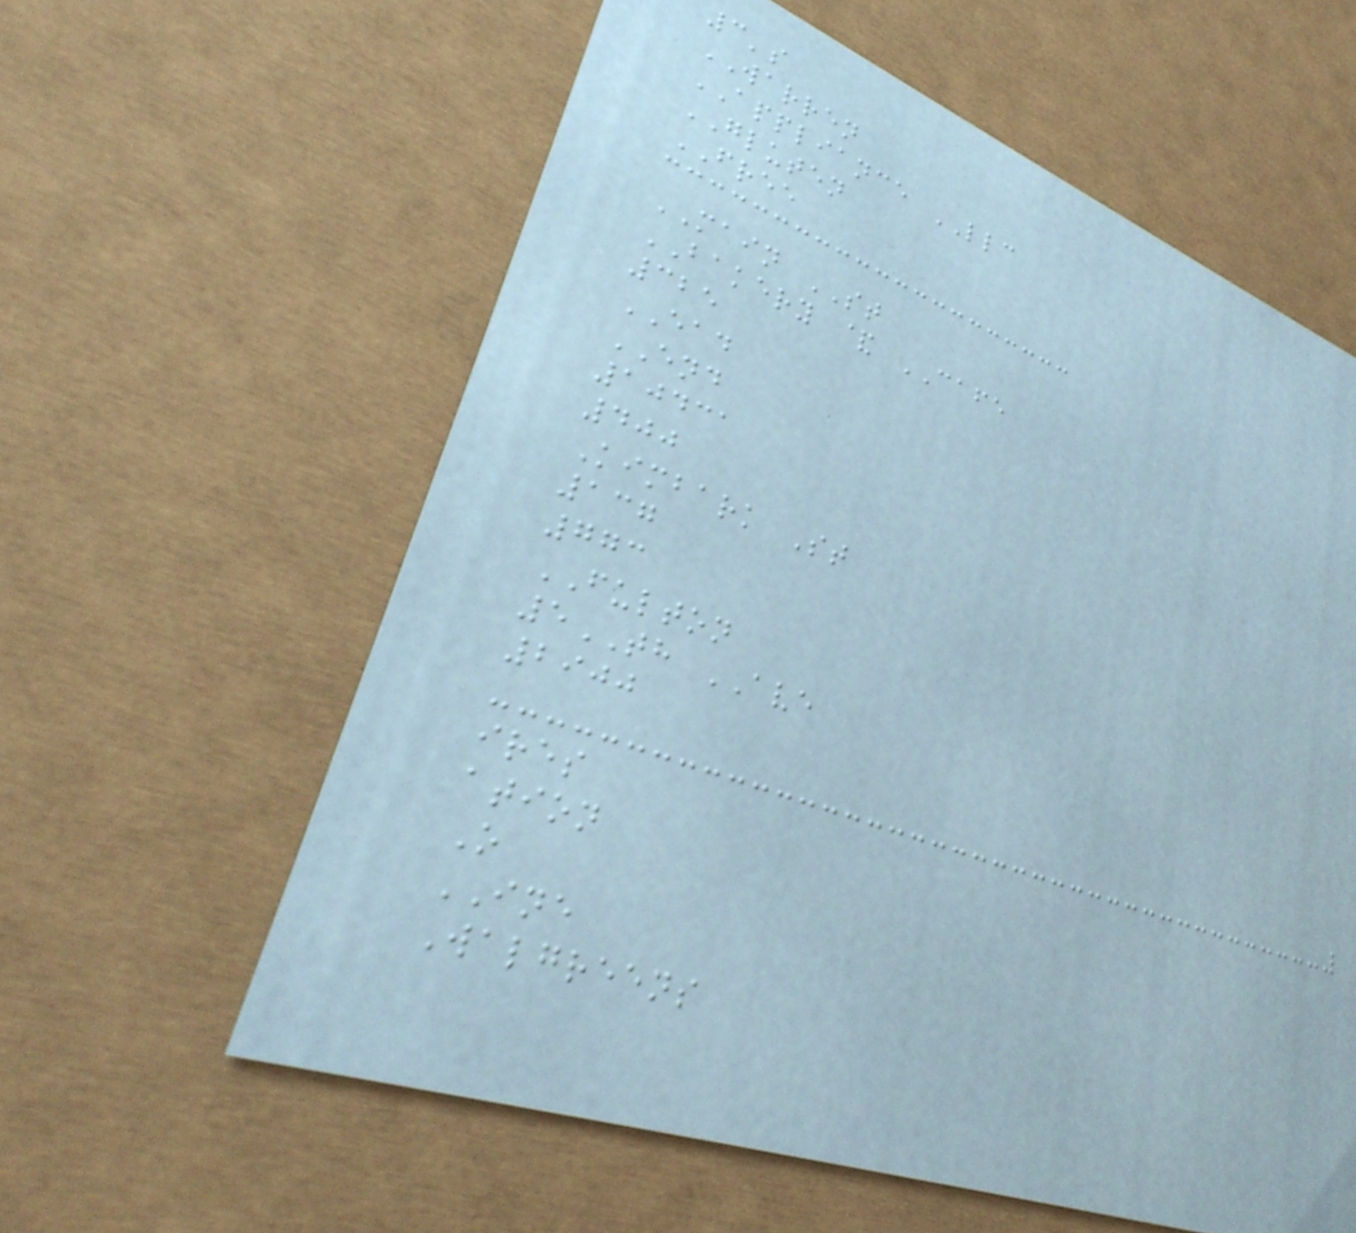3's
WARREN
APPLIANCE LLC
GLUTEN
FREE
MAIN ST
BAKERY & CAFE
325
EAD
END
10431
400
Kimbark St
137
773
FULTON
5TH AVE
2900
ires
ation
O
INE
Walgreens
